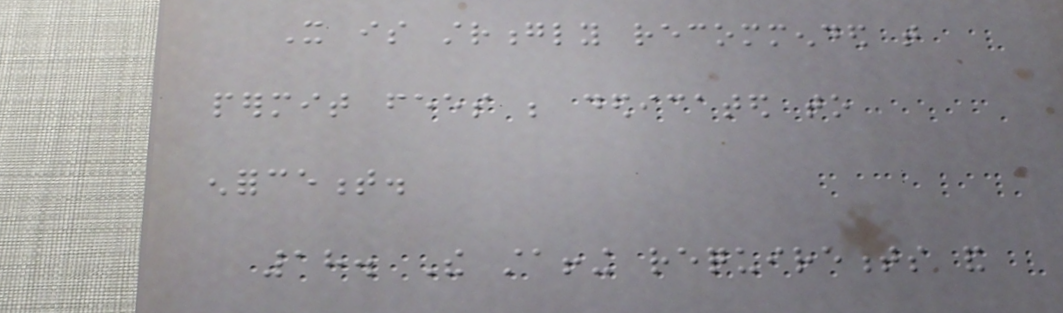It is strongly recommended that
permit fees be dedicated to
enforcement.
18. The staffing requirements and
